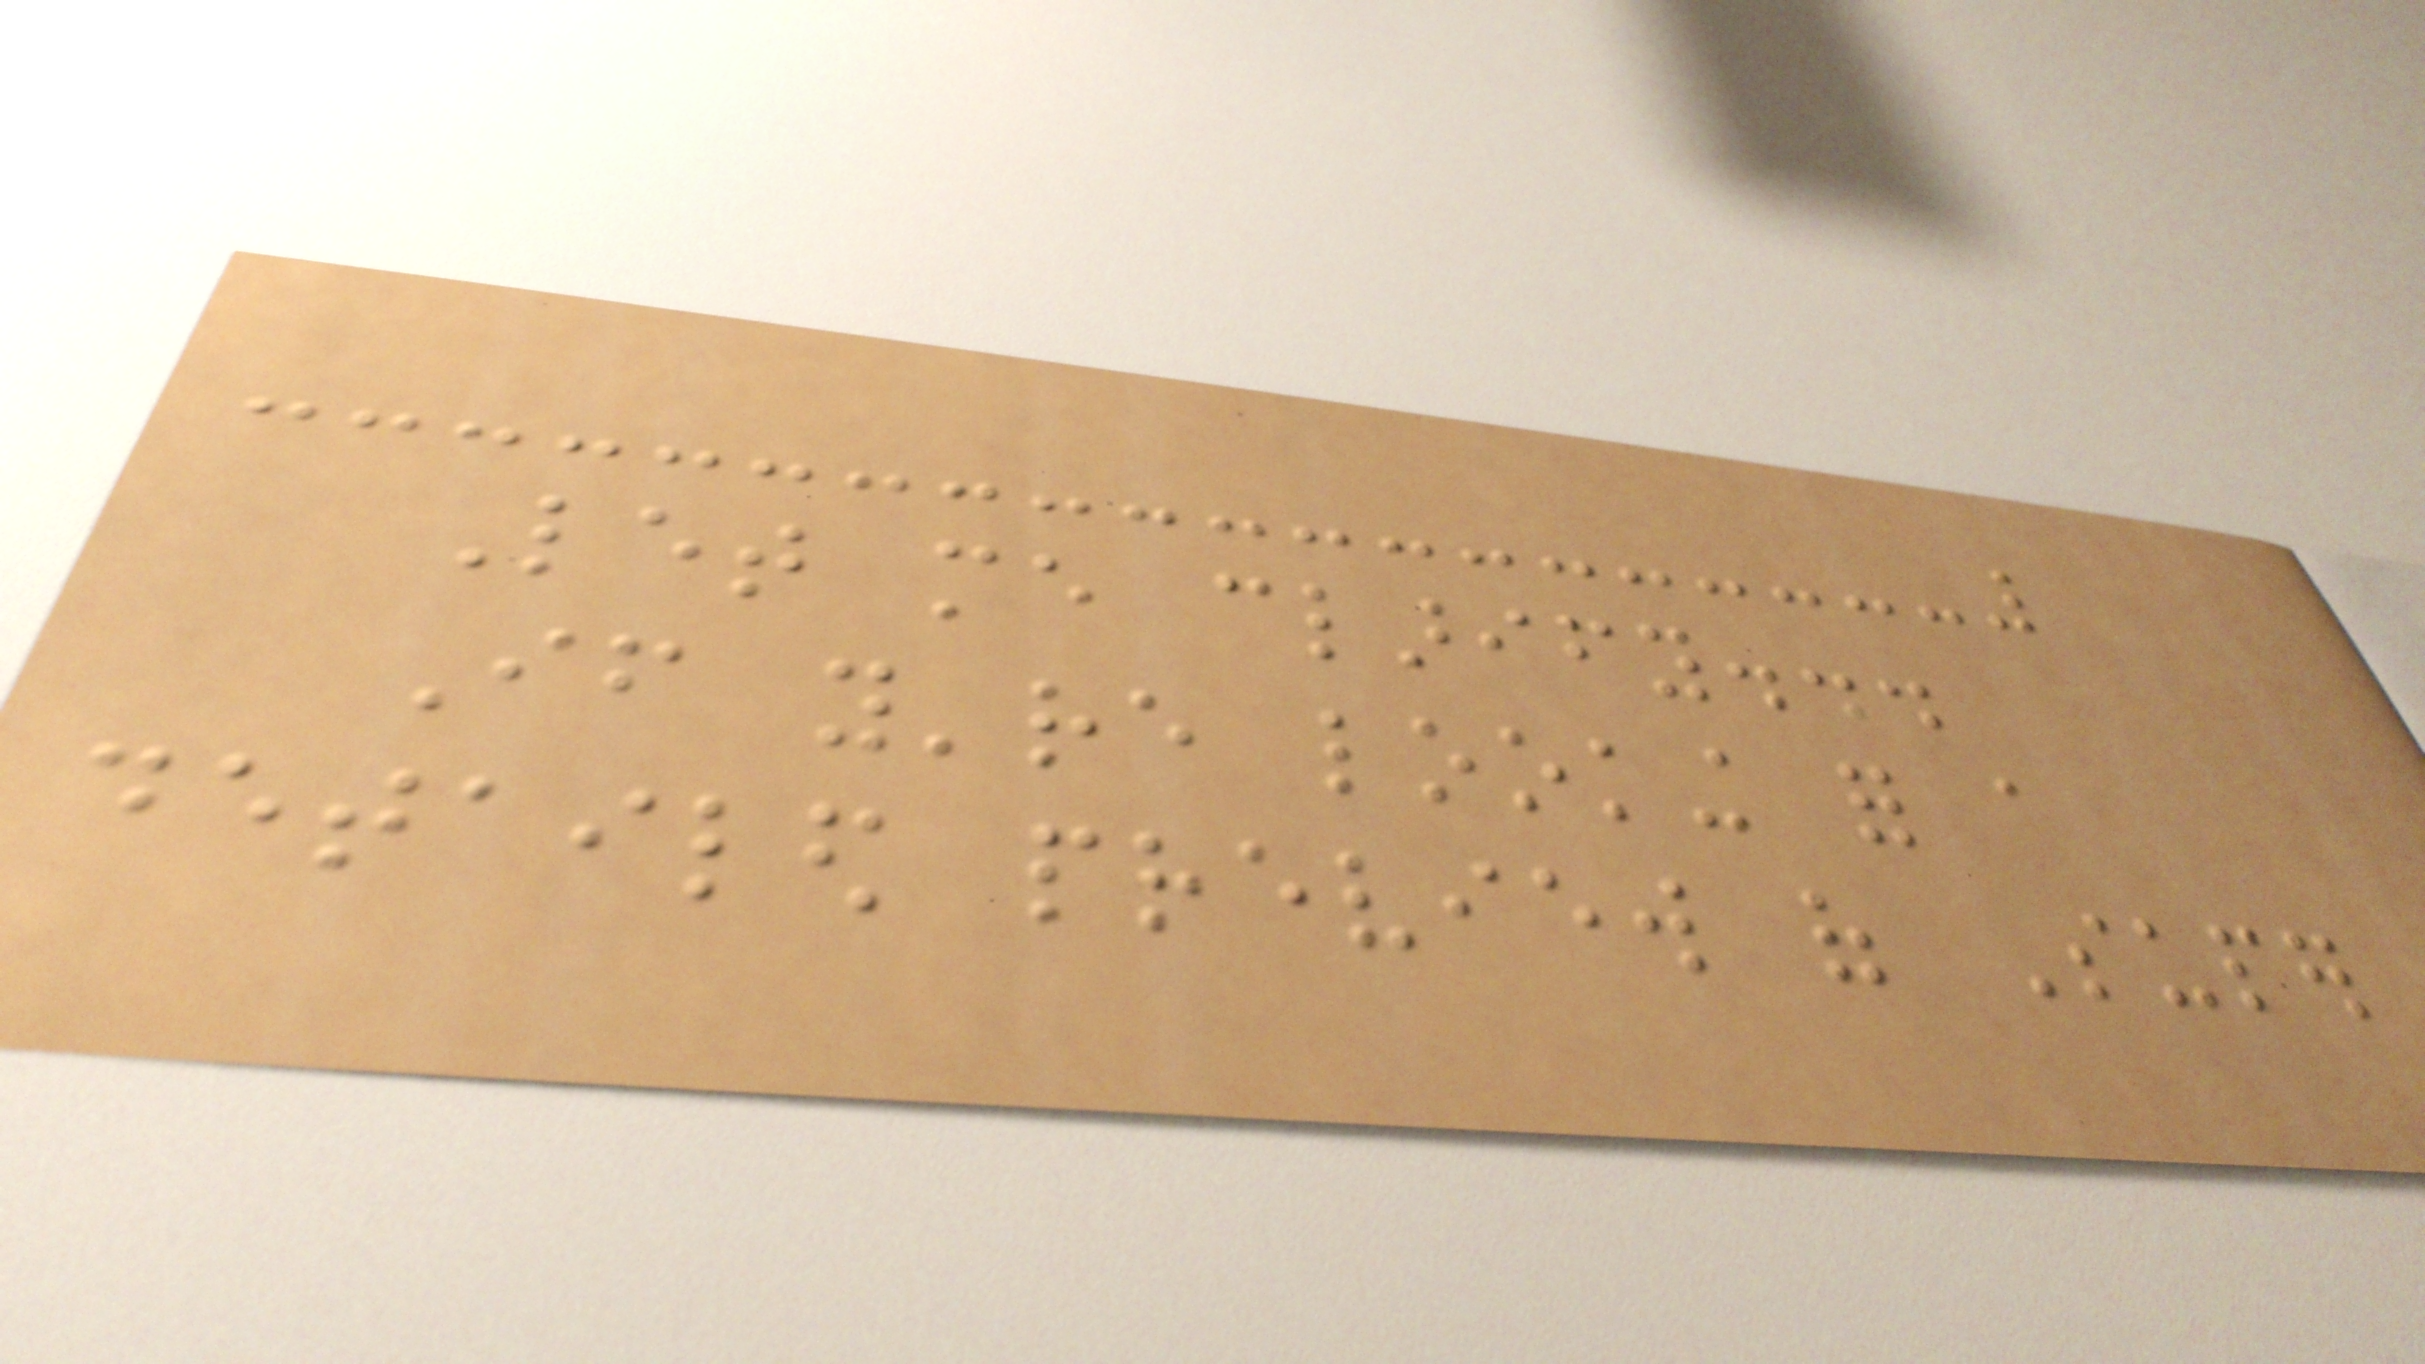Let me clarify...
If you're looking for a
detailed preview of Super
